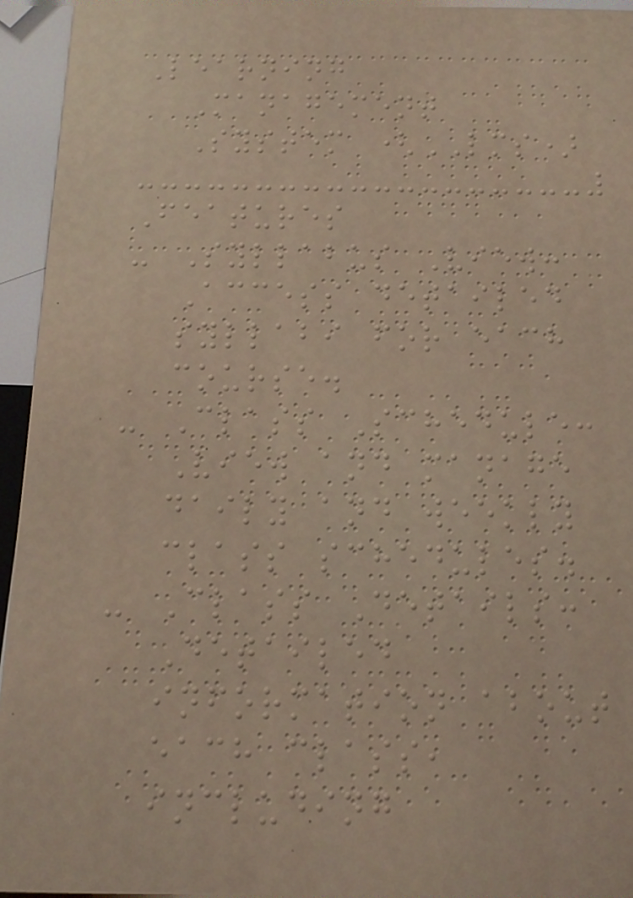Learning
Management
System (LMS)
Features
- Syllabus View:
Access detailed
syllabi for each
course.
- Class Schedule:
View and manage
daily and weekly
class schedules.
- Class Details:
Detailed
information about
each class,
including
